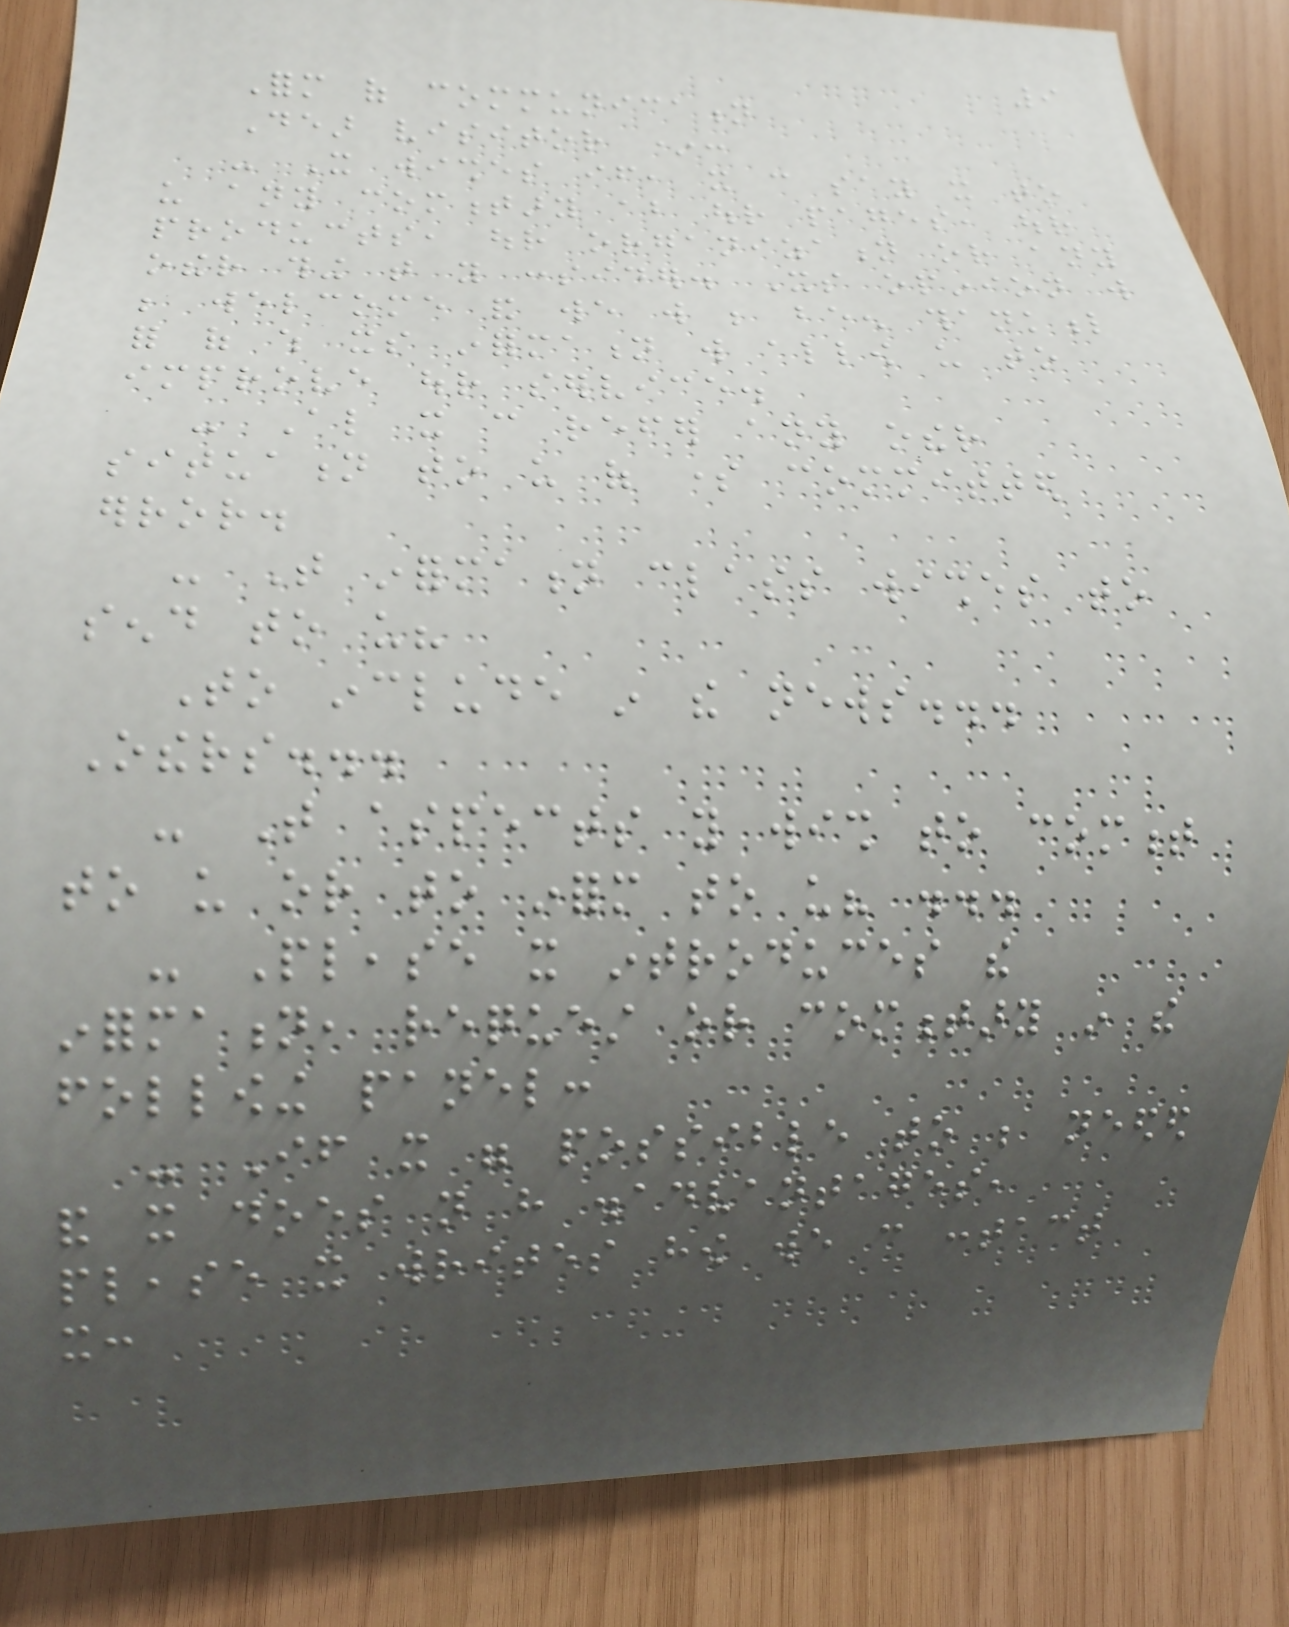9
Form of communication
Dear visitor *:
- It wishes if, it can say it to
us any commentary about our pages, our
products, our organization or any
other thing that you consider. Its opinion will
be welcome and we will be been thankful
for of which its information will allow us to
improve our service.
- Also it can refer any other
situation to us of some committed
error.
- That information class wishes to
send to us?
To include in the news...
Others...
- That aspects you wish to comment
to us or to inform to us? ...
- Please it introduces the
information, request or commentary in the
following panel:
- If it were possible to be needed
and it does not have disadvantages,
please it writes how we can contact
it:
